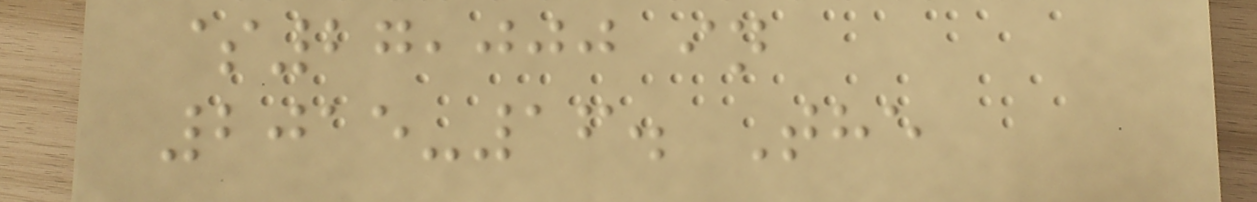$27,000 in
2015-16. The
